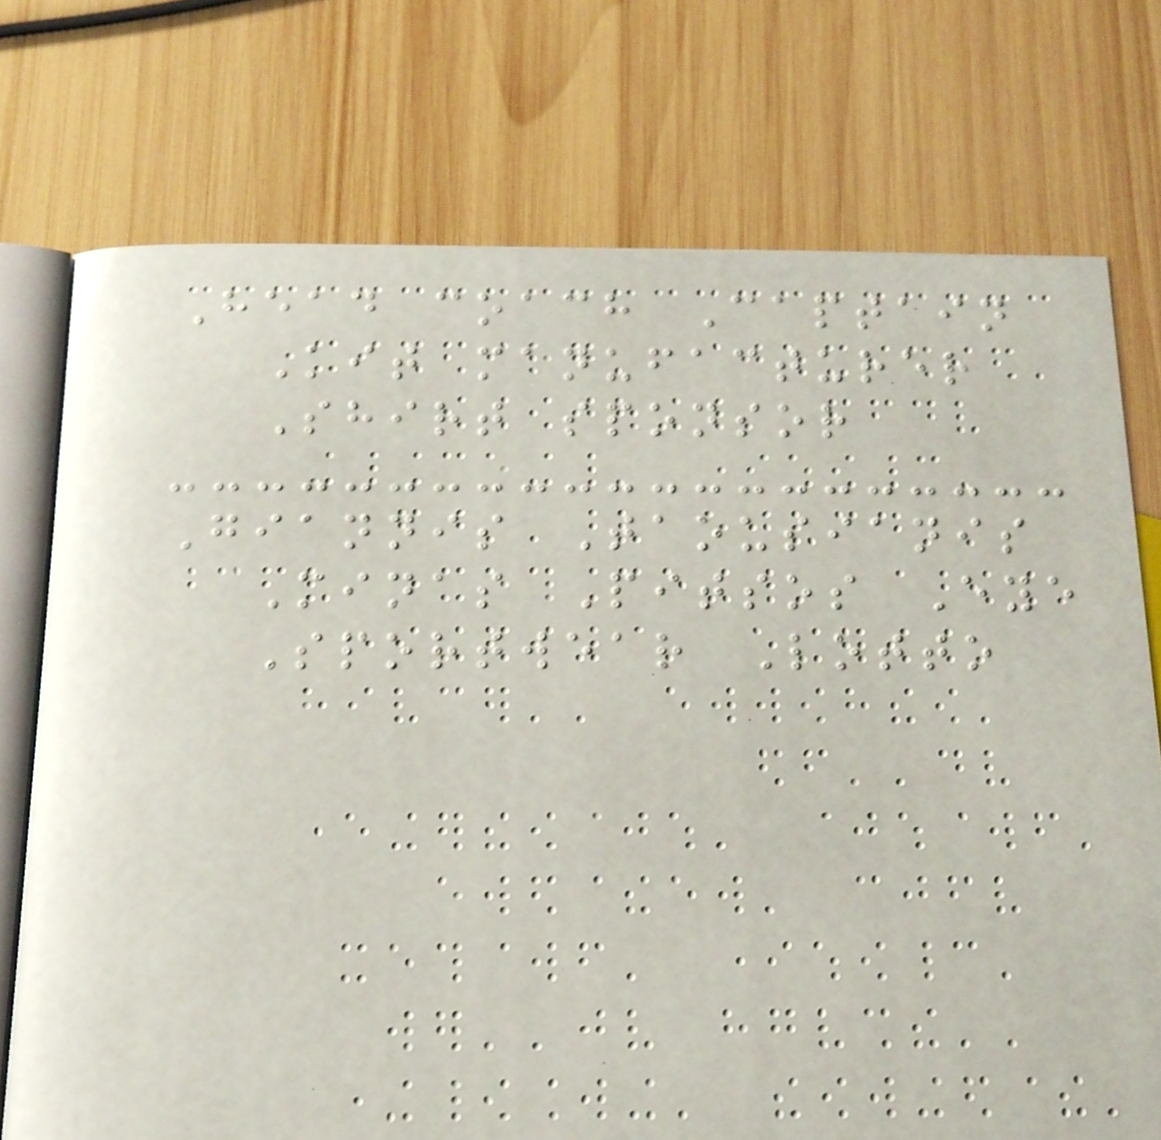Head coach Captain
Kit manufacturer
Shirt sponsor
Giannis Taousianis
Minas Pitsos Eye
Sportwear Lotto
